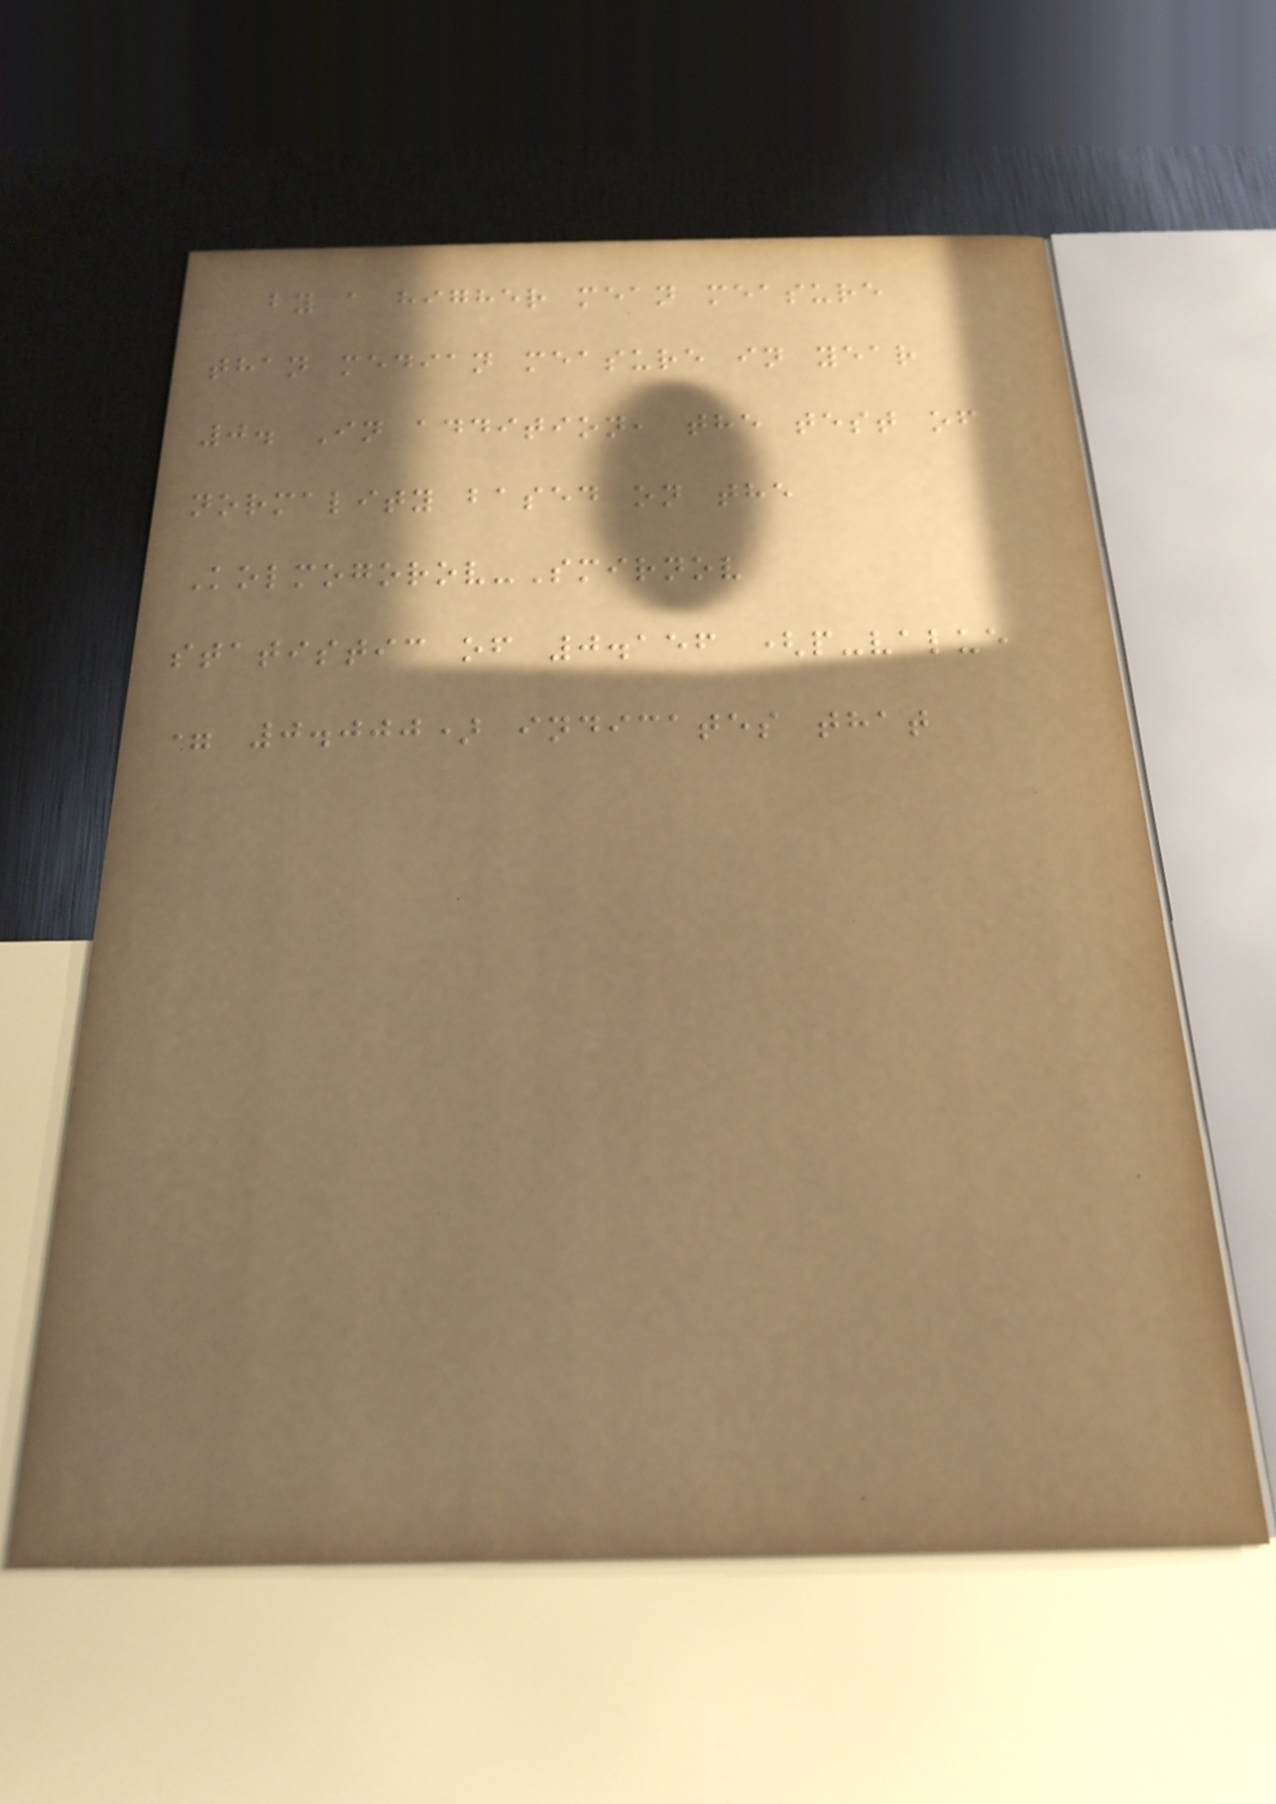by a higher mean measure
than median measure in year
0. In addition, the test of
normality based on the
Kolmogorov-Smirnov
statistic of 0.156 (p-value
= 0.000) indicates that
